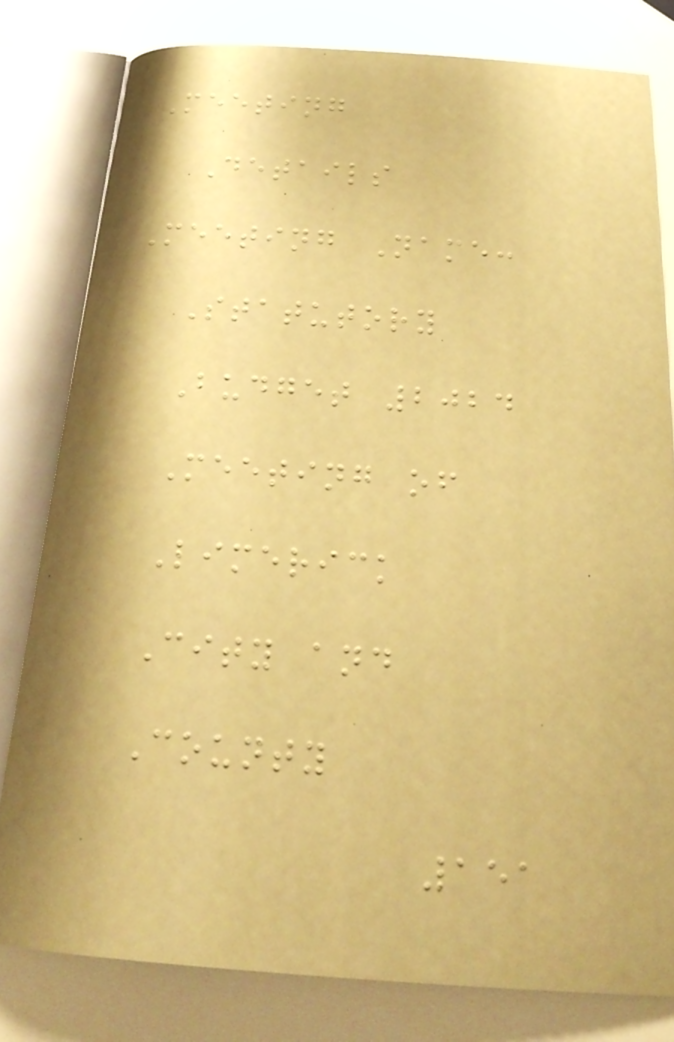Meeting
Details
Meeting Name:
Statutory
Budget 2024
Meeting of
Limerick
City and
County
151
